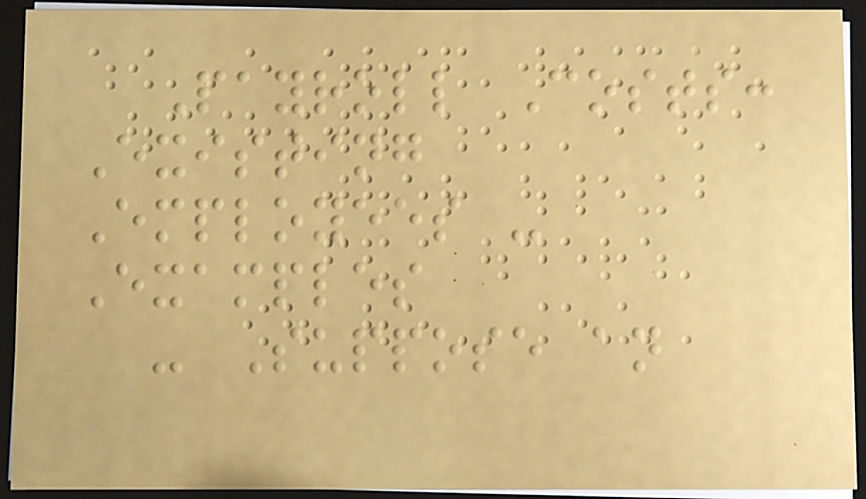Payroll Costs:
Existing
Employees -
Examples
- Suppose an
